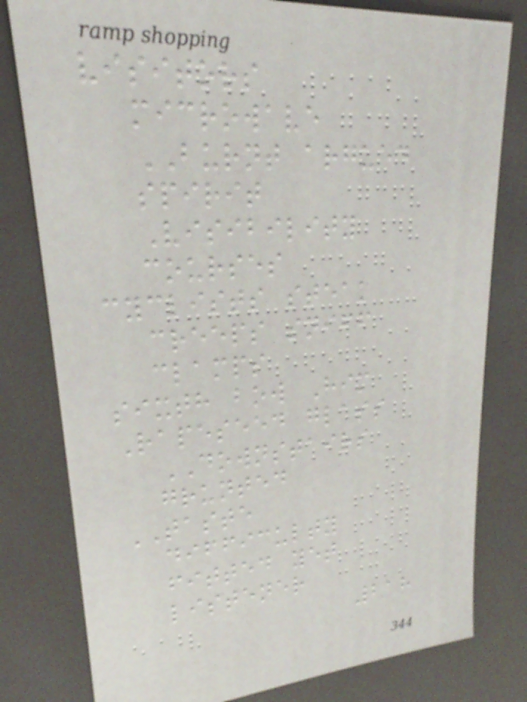visitors
microwave
BURNT argued
spirit
Visibility
courses
cyclists steak
creeps sniff
clamps
sixth bow Him
Rapeseed glass
DOWNSTAIRS
grunted
TASTE
difficulty
fitted yet
listener
218
